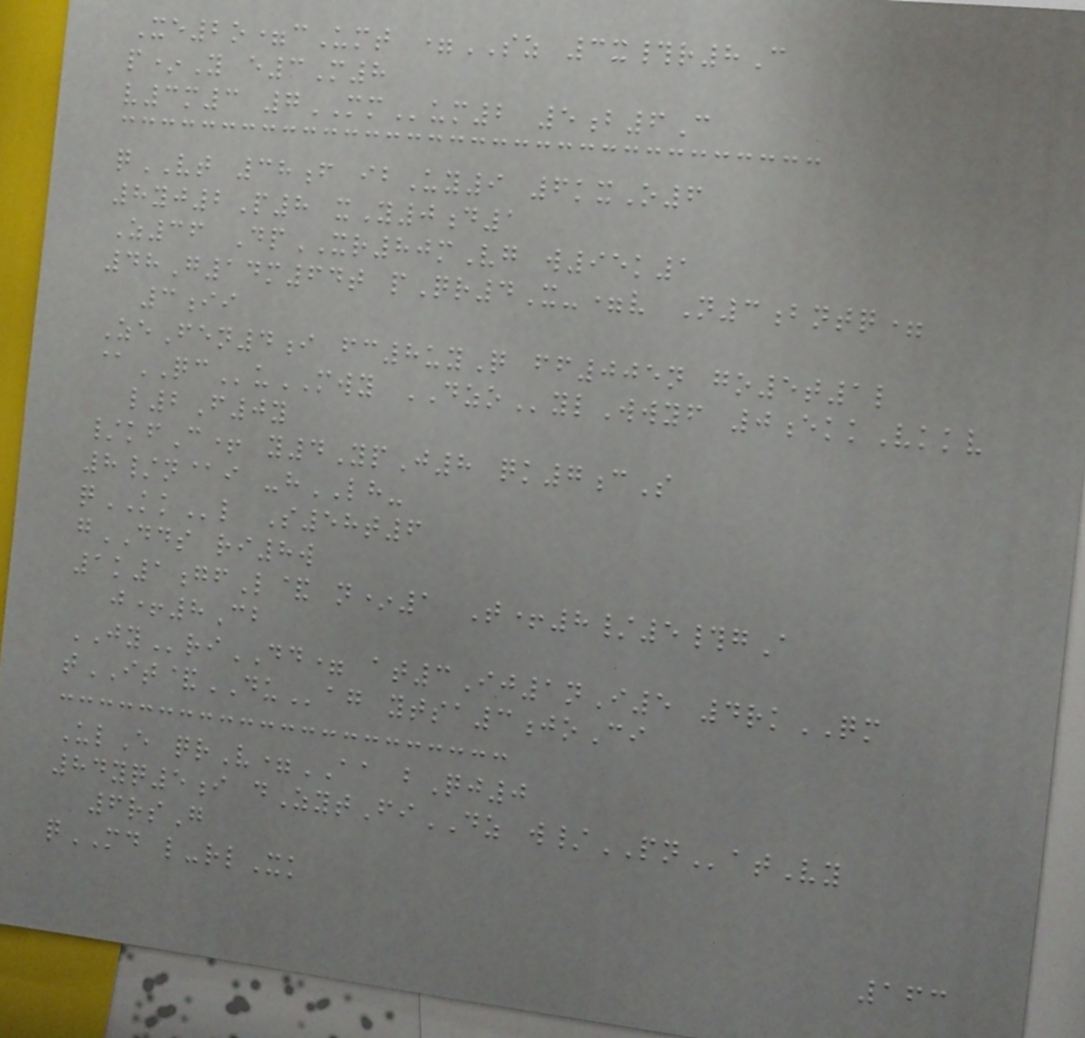Xe2o=cUmt =SZ 3x#r8C
p*Y e3M8
v3m3 7MMum2 5b6C
qVT 38f ibUy9 6kxO6
8yj2P8 xY0d1
Z36 DpXR80mVg w95k1
48G14m64t pQr4X-=v N3bntq=
3ii
ZeFen4i fc8uyQ ff005n go5t1l
@QCuMWY DZOylWwyf 0ekkVkkv
l2F0y
/kfC+ y4YpJ8 qk7cS
8/n@i -hLH-
qKKl S58t6
gDDS ri8w
1k1gfL& n*1 T+8/5#gA
j+8Cb
JYriDD= at3Ij1nI5 4rkQM
tIT&DUag ytsa3joCi
UlE qrV=AA bQj0
84yq5i dZytFiDZ w/PNatVy
6rsG
qMD l-rlXk
163
